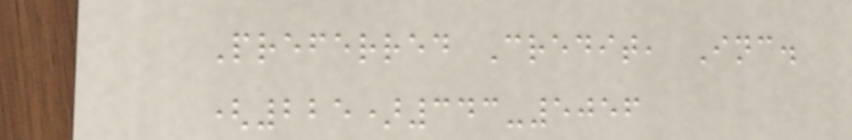Preferred Credit, Inc.
(225)343-5056
